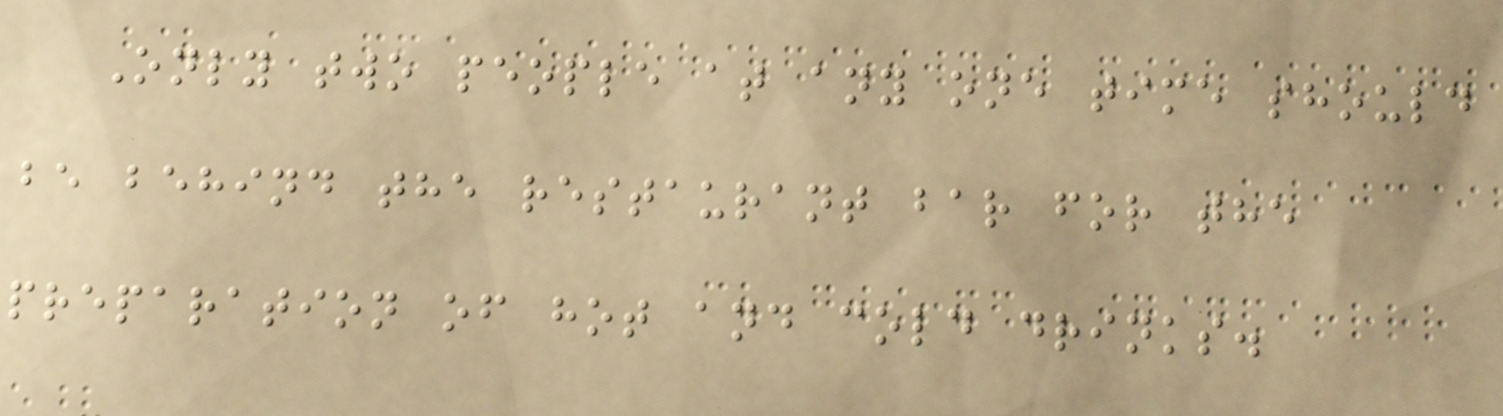Only two people at any one time should
be behind the restaurant bar for the
preparation of hot and cold drinks.
